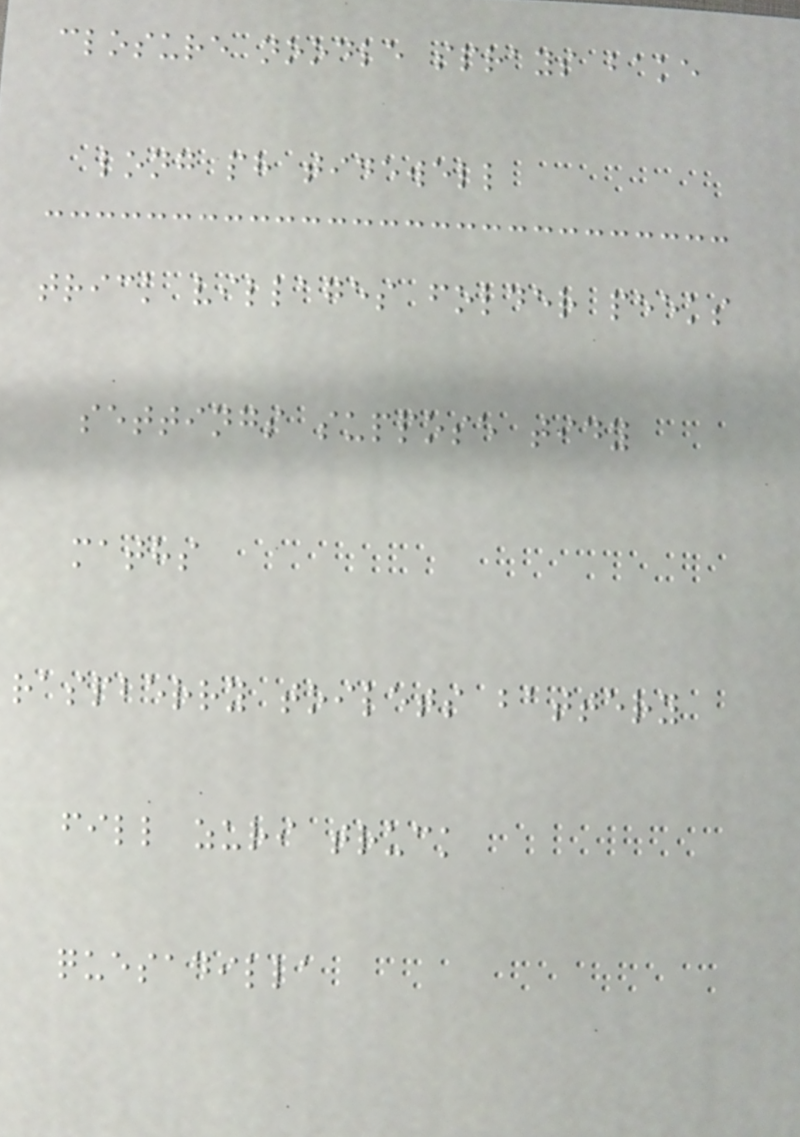closure noodle sprays bake
long ph tidewell
trick villages folder peeks
settings suppose tidy
maths
raspberry toilets battery
fill zuri truck
quesadilla
